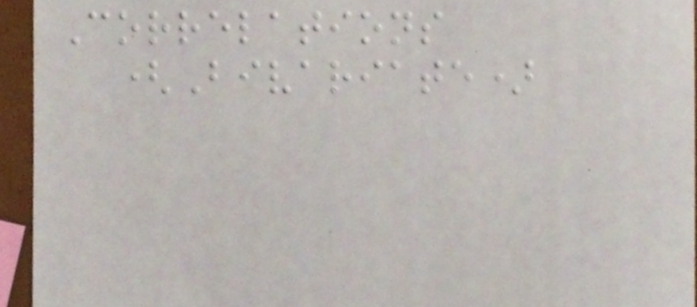Correlations
(Bivariate)
